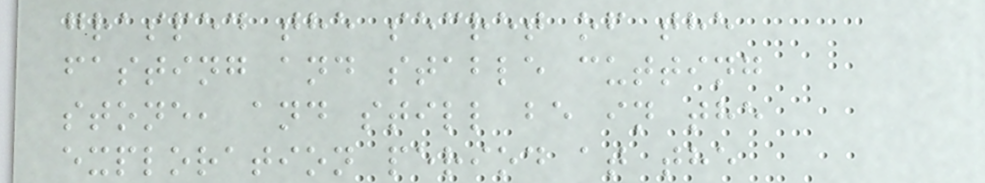grasped the secret of the
fasting and stable cutting
stone, and still be in the
exploration period at the
